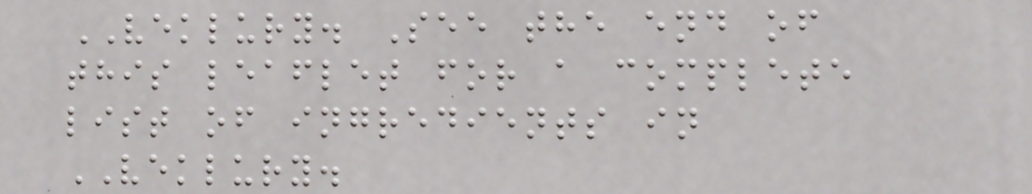VEKLURY. See the end of
this leaflet for a complete
list of ingredients in
VEKLURY.
